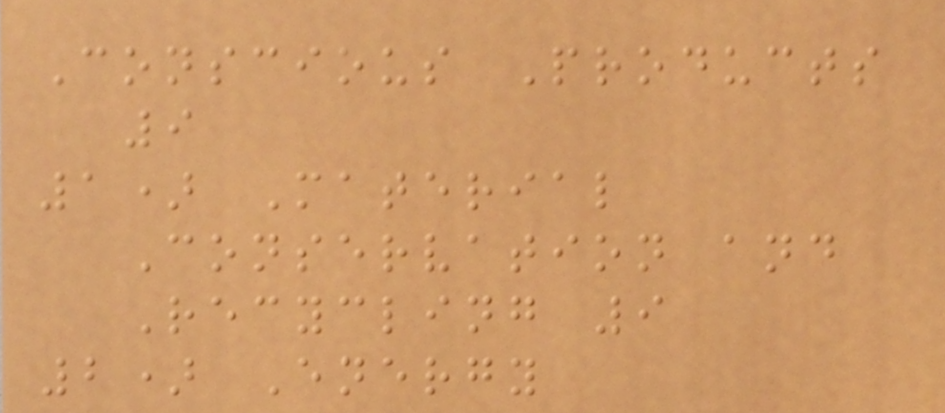Conscious Products
9
1) Material
Conservation and
Recycling 9
2) Energy
